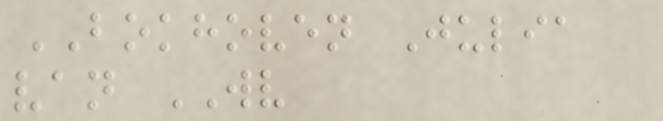BOKHOVEN Julia
van WV
